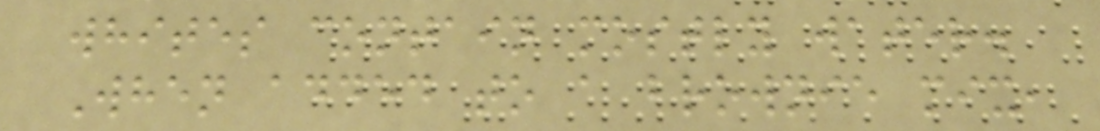whites contain mostly water.
When added to a brownie mix,
